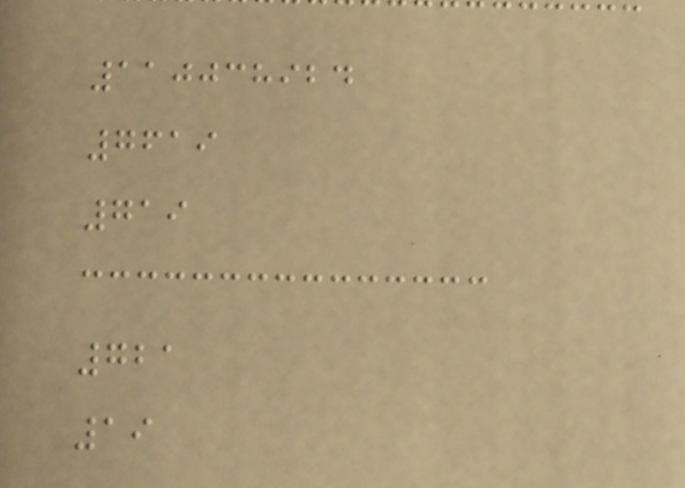110038924
7619
719
721
19
